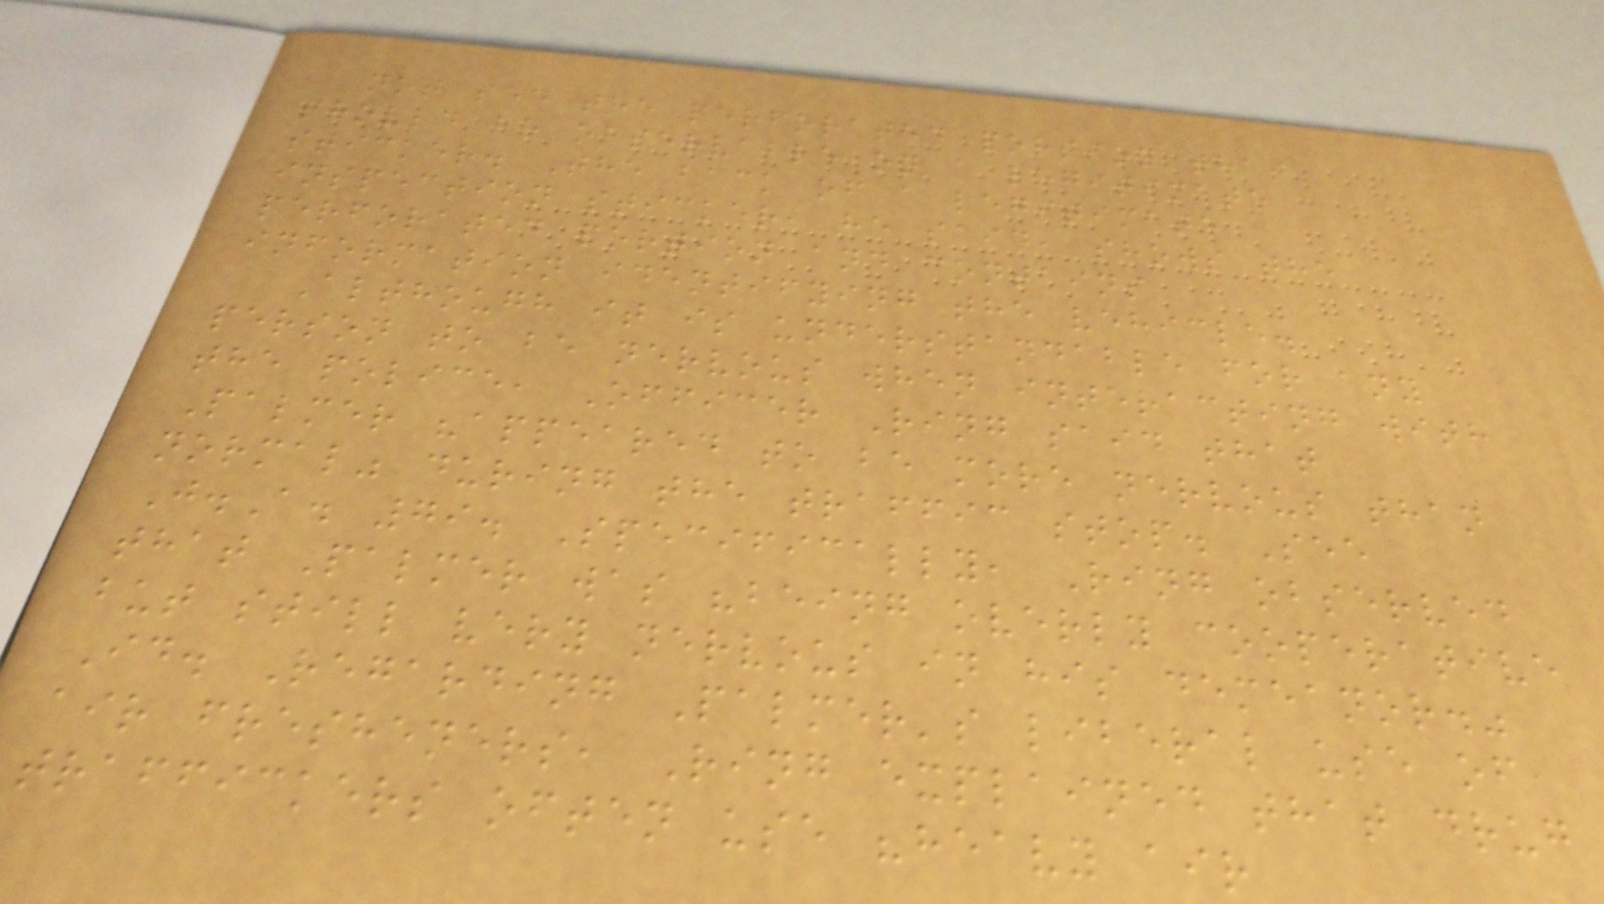not see the perforated portion that
should be observable on a legitimate
sticker. The back of a legitimate
inspection sticker, he said, shows the
perforated portion and contains
information identifying the vehicle.
Although it is understandable for any
person to be nervous when interacting with
the police, Officer Ring said that
Palmer "appeared to be more nervous than
normal" during the traffic stop. See
J.A. 79. Specifically, Ring observed
that Palmer was "being overly cooperative
but still very nervous in his demeanor."
Id. Regarding Palmer's liberal use of
air fresheners, Ring explained that drug
traffickers often use "heavy air
